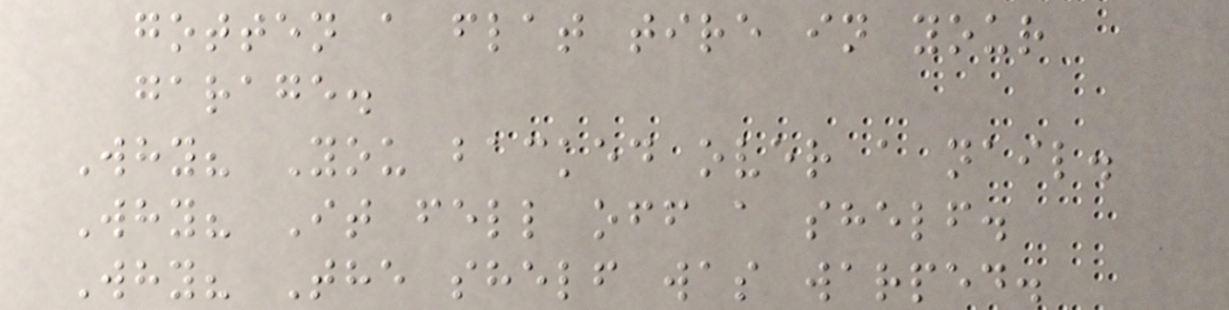gotten a flat tire in your
garage.
Why? You backed over a nail.
Why? It fell off a shelf.
Why? The shelf was warped.
